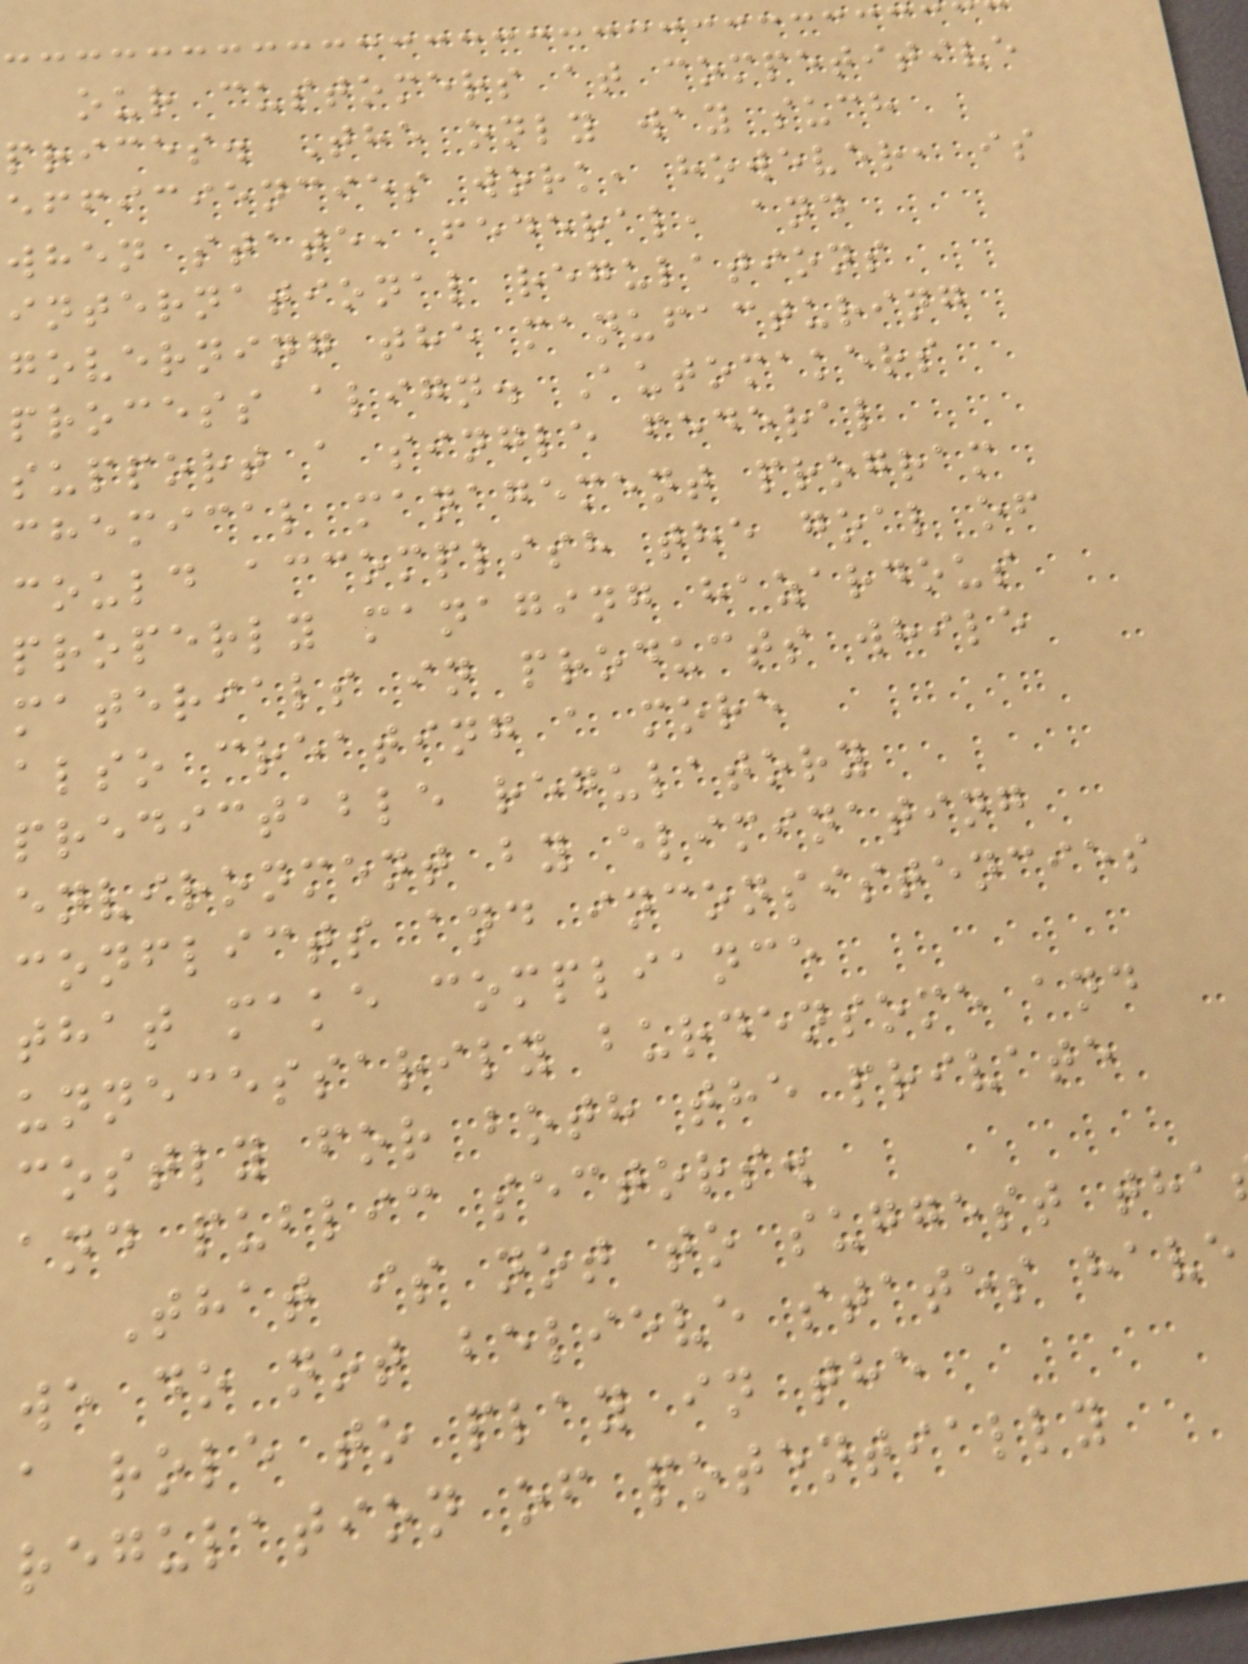our customers at competitive
prices. The only way such
efficiencies work, however, is
when state, federal, and
international regulations
governing the manufacturing
process align. Automakers
support a single federal
chemical management program
could accomplish the goal of
properly managing hazardous
materials in products while
also creating a more
predictable regulatory
environment by eliminating
conflicts and inconsistencies
that make compliance
unnecessarily burdensome and
costly for both the private
and public sectors.
That is not to suggest tha
we do not believe states have
a role to play in the
regulation of potentially
